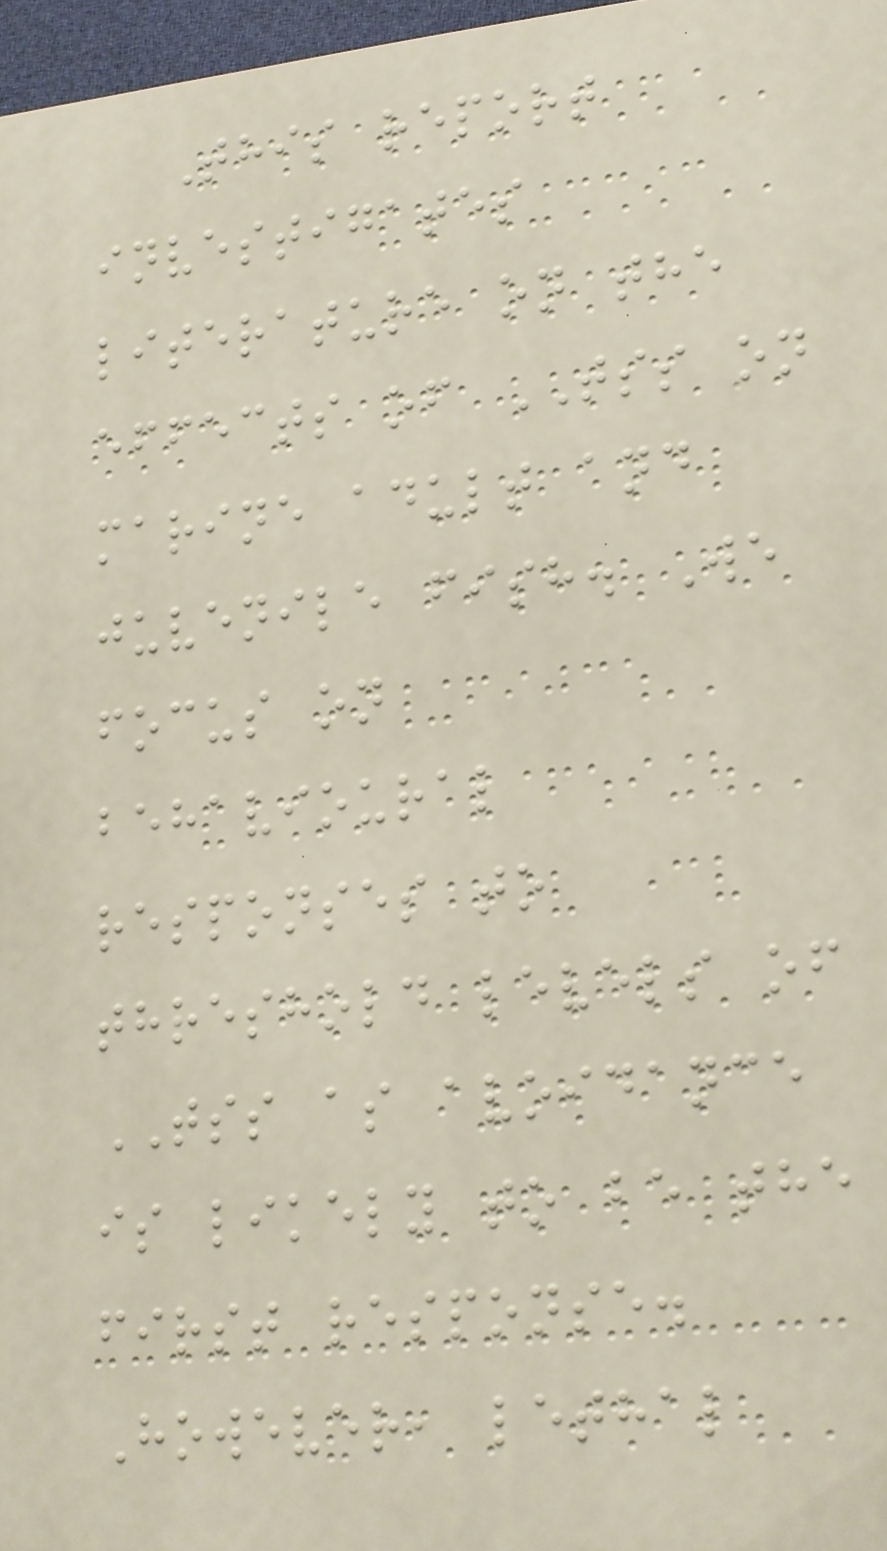This report
investigates
literature on the
effects of TSS on
marine adult and
juvenile fish. We
focus on
behavioural
responses to
threshold levels of
TSS as avoidance
is likely to be the
first response.
However, lethal
